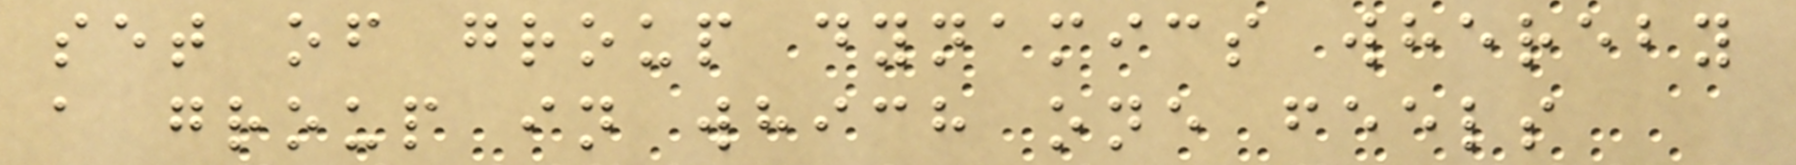set of group dynamics whereby
a group in which one feels
